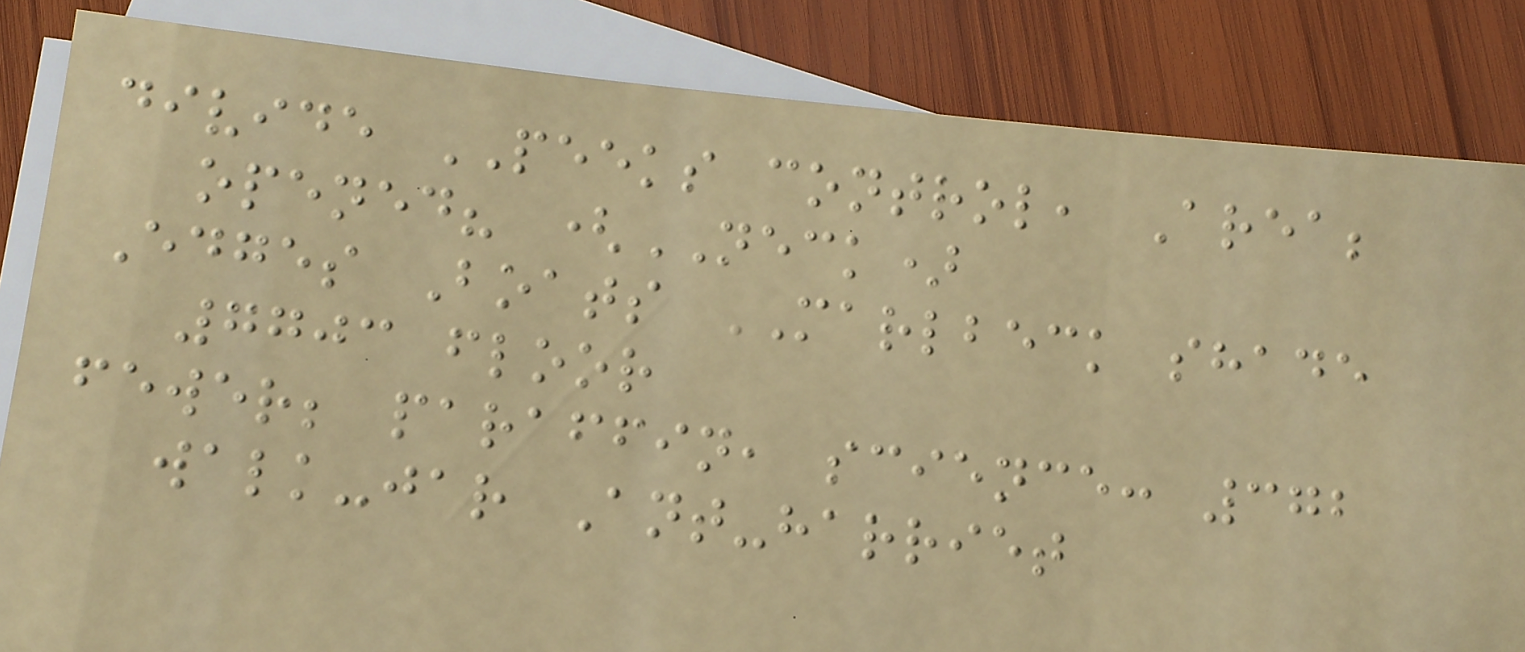divide PEEKS control, Area;
opened? (NECK)
Edges Boats MARLBECK shade
7703 floor
fewer; paraffin, science: 372
walk-jar Ant-harriet
